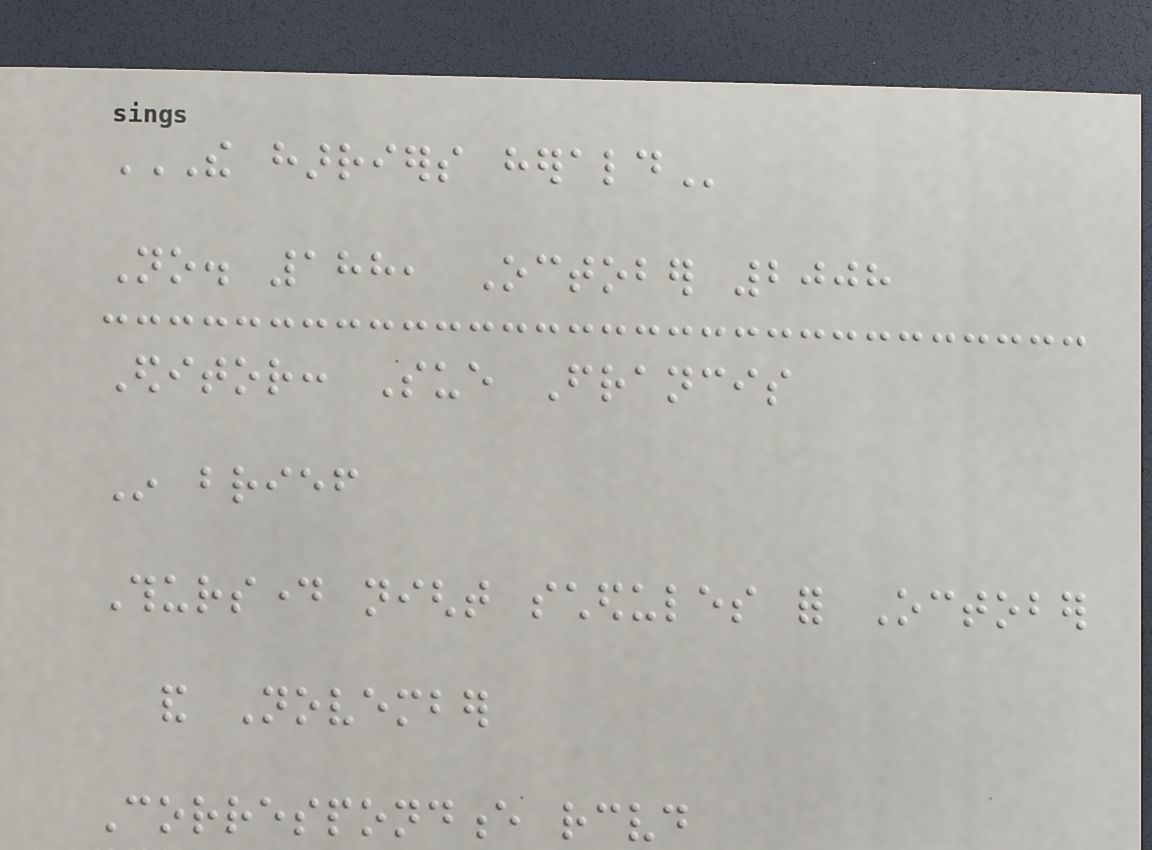THE HARRIERS HERALD
No. 188, October 2008
Editor: Sue Francis
In brief
Thursday night schedules for October
and November
Correspondence received
